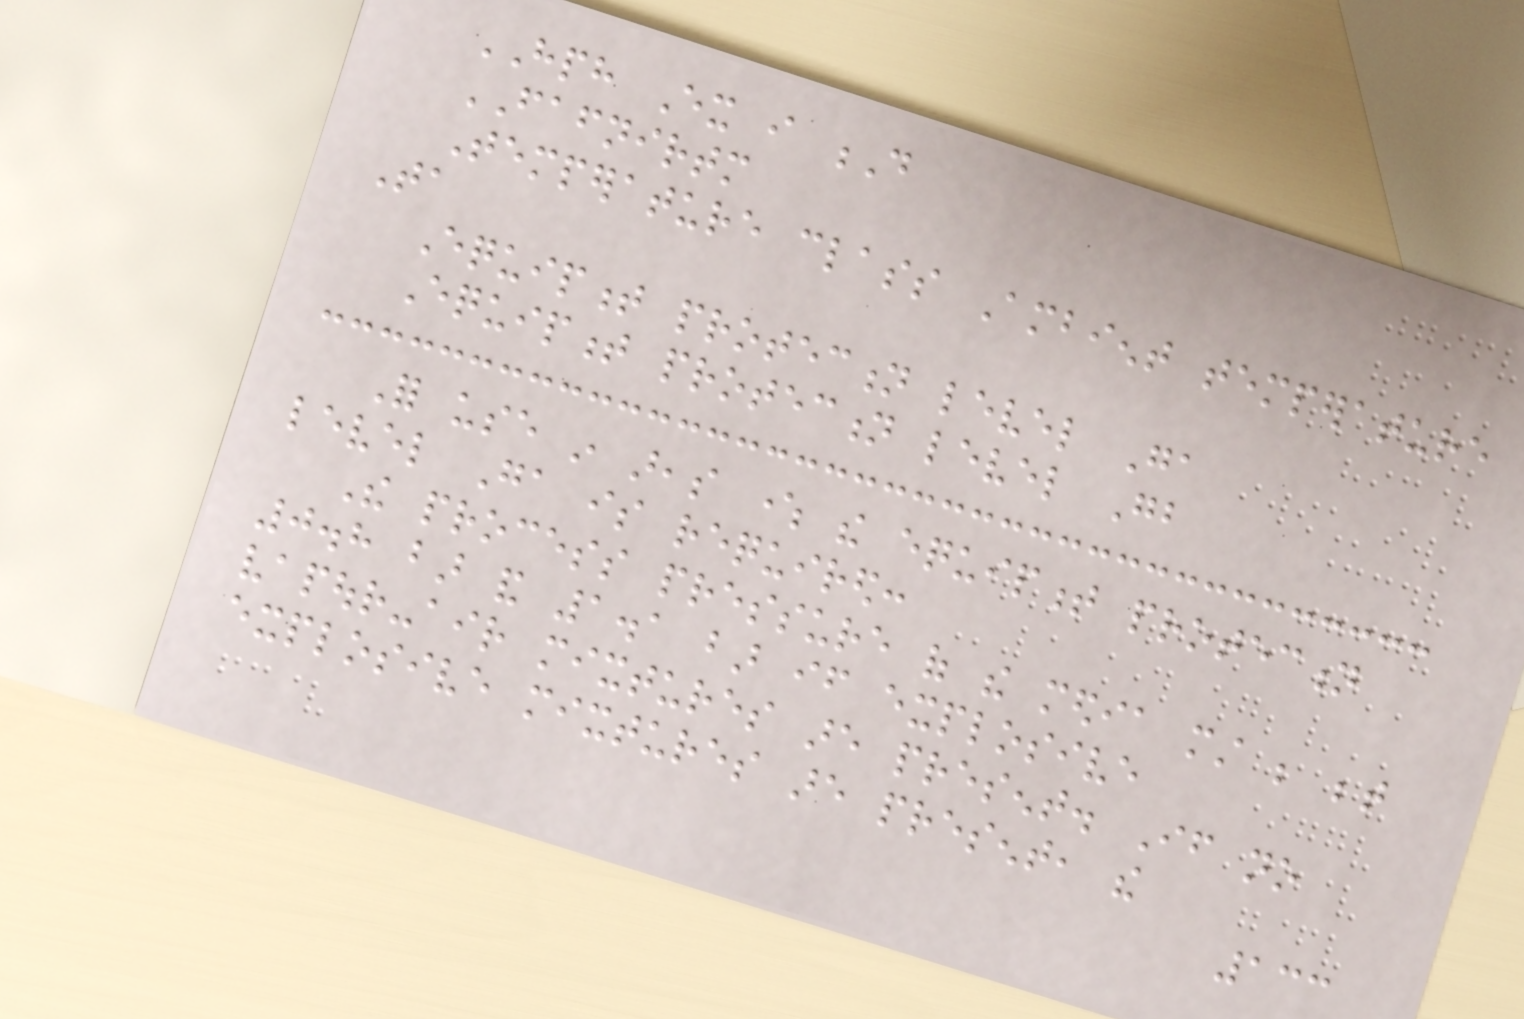HPH Ex i D
FAFNIRTM
Temperature class Ambient temperature
Ta
Equipment protection level Ga
Equipment protection level Gb
For use in areas where the equipment protection
level Ga is required:
The process pressure of the media must be between
0.8 bar and 1.1 bar if explosive
vapour-air mixtures are present. If no
explosive mixtures are present, the
133
